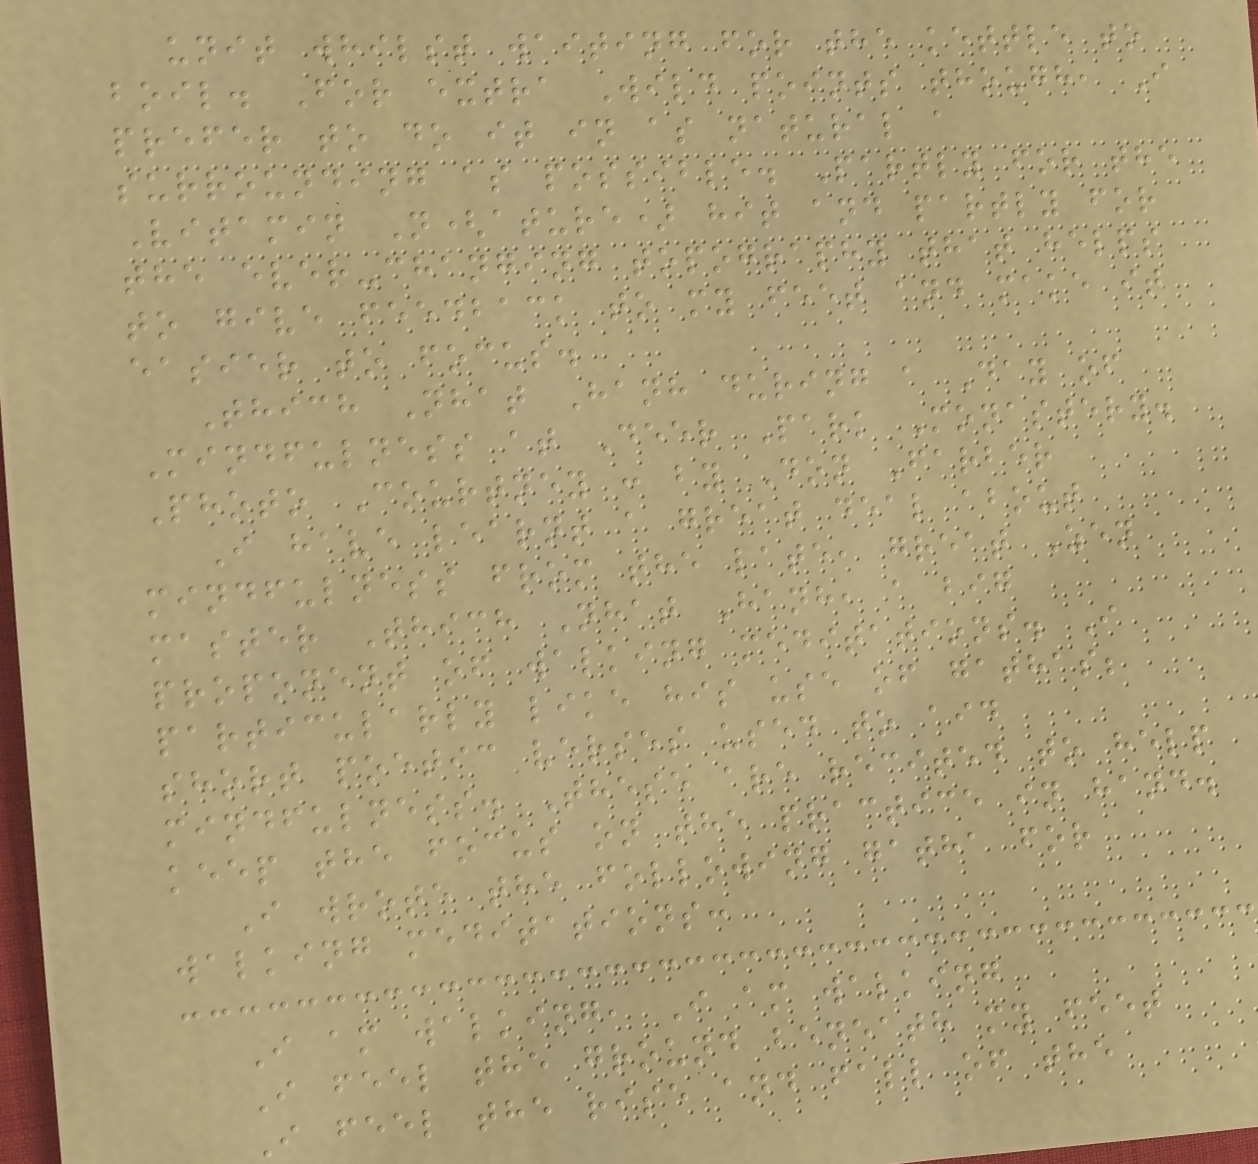unit whilst waiting for the kettle to
boil. For extra Wild points though, I
prefer to do it in as natural a
surrounding as possible. Partly for the
Vitamin N(ature) hit and partly for
the ever-changing topography that helps
to give feedback to my feet and make it
easier to focus.
Thich Nhat Hanh during a Day of
Mindfulness at Deer Park Monastery.
Photo Courtney : by Don Farber
I have learnt a great deal about
mindfulness from the late, great Zen
master Thich Nhat Hanh, a big
proponent of walking meditations. I
particularly like his use of gathas;
short poetic verses used to aid
mindfulness. These are recited to help
keep the focus on the practice in hand.
I wrote the following gatha for
walking meditations:
I am walking, I am walking
I feel the ground beneath my feet
I feel the rise and fall of the
